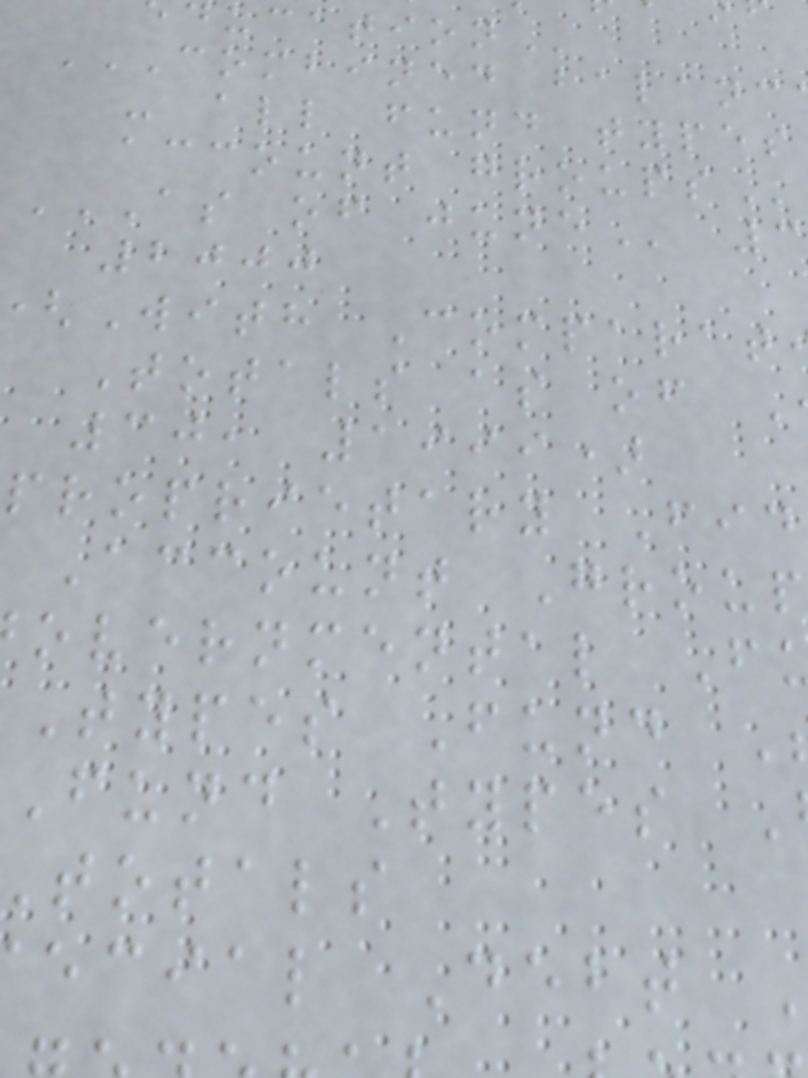- all fund types
account
AS OF JUNE 3
2000
With Comparat
Totals as of
30, 1999)
proprietary Fid
Account Group
overnmental F
Types Fund
Fund Types
totals
ecial Debt
